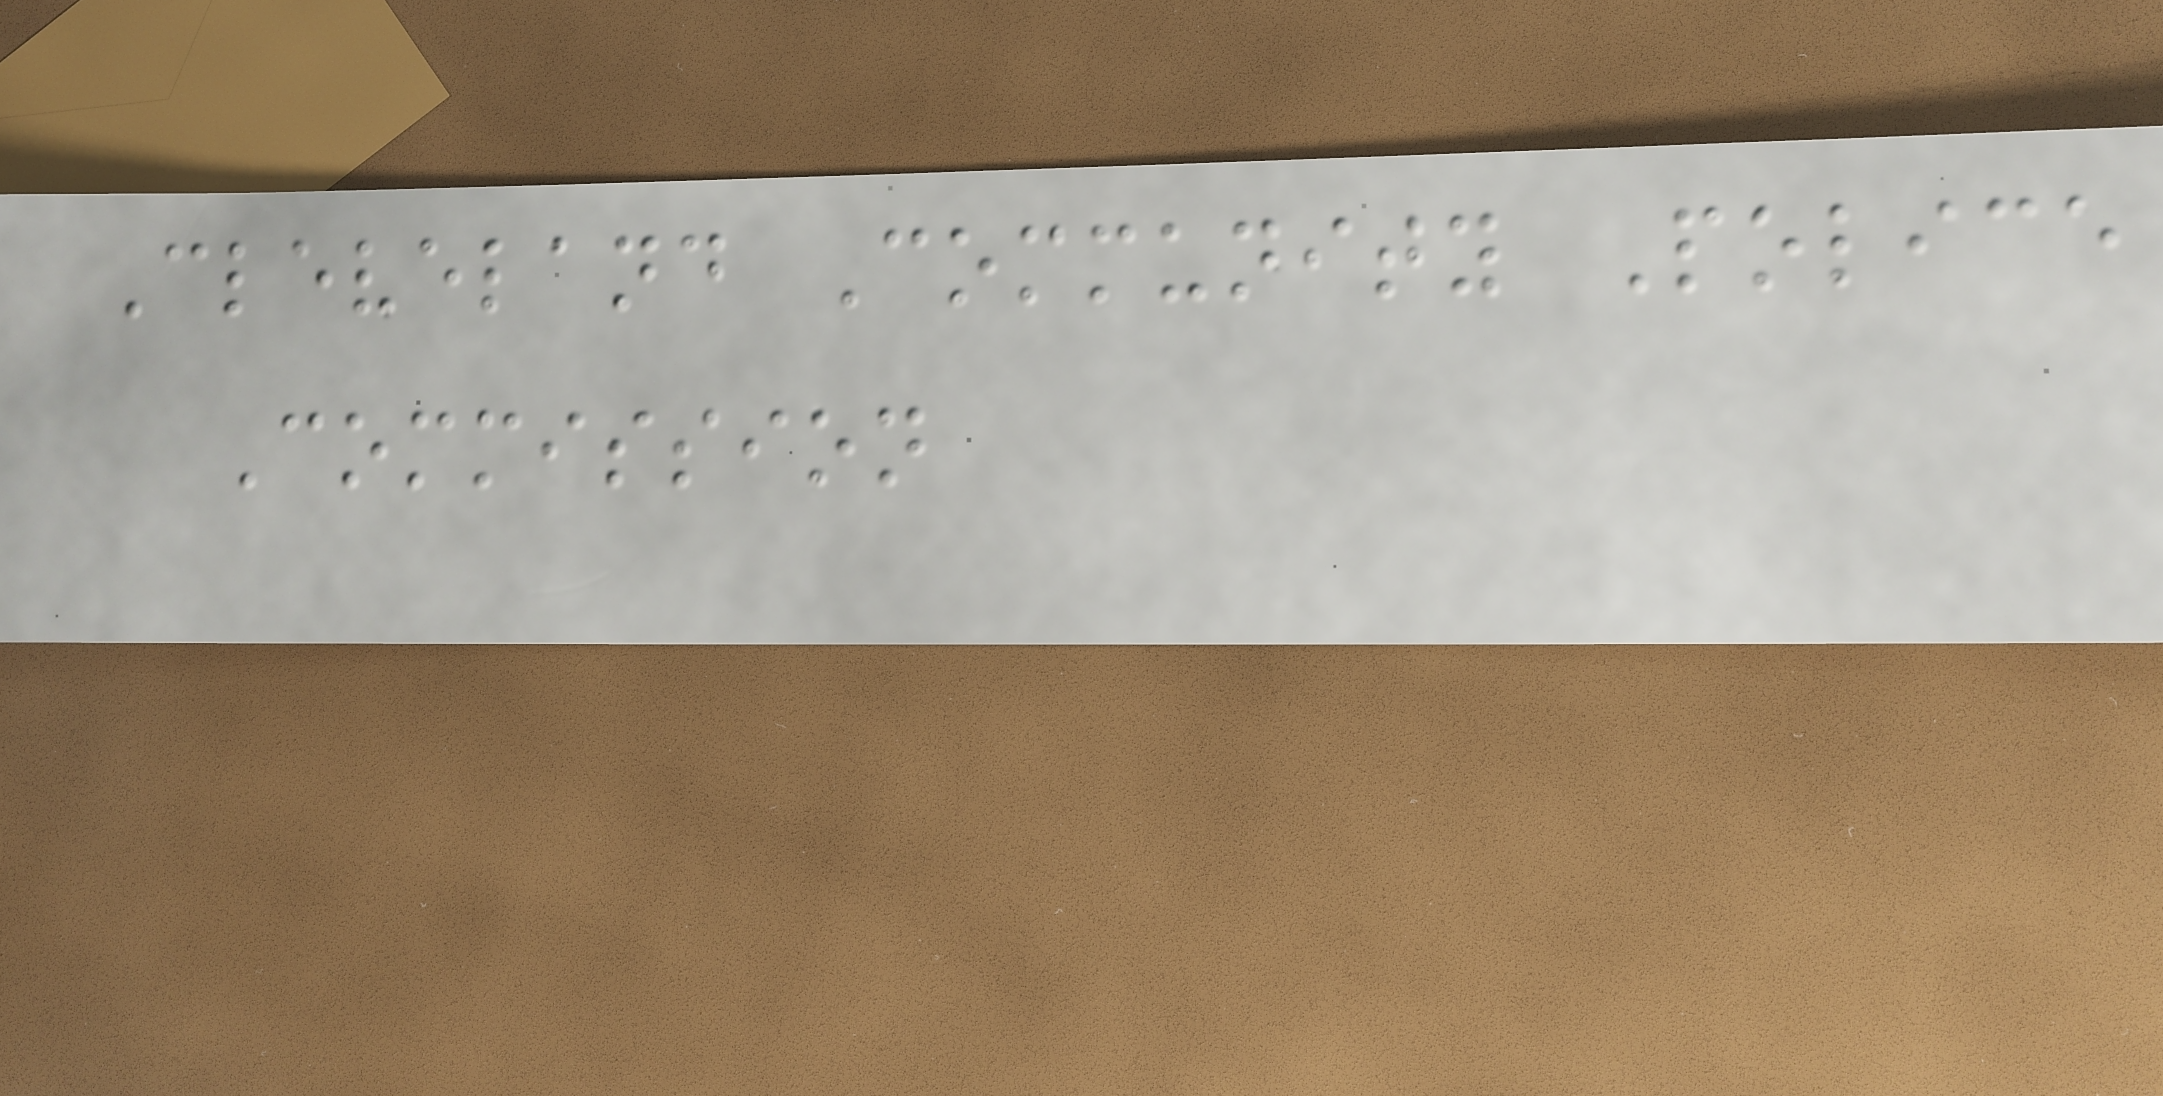Cleveland Community Police
Commission
